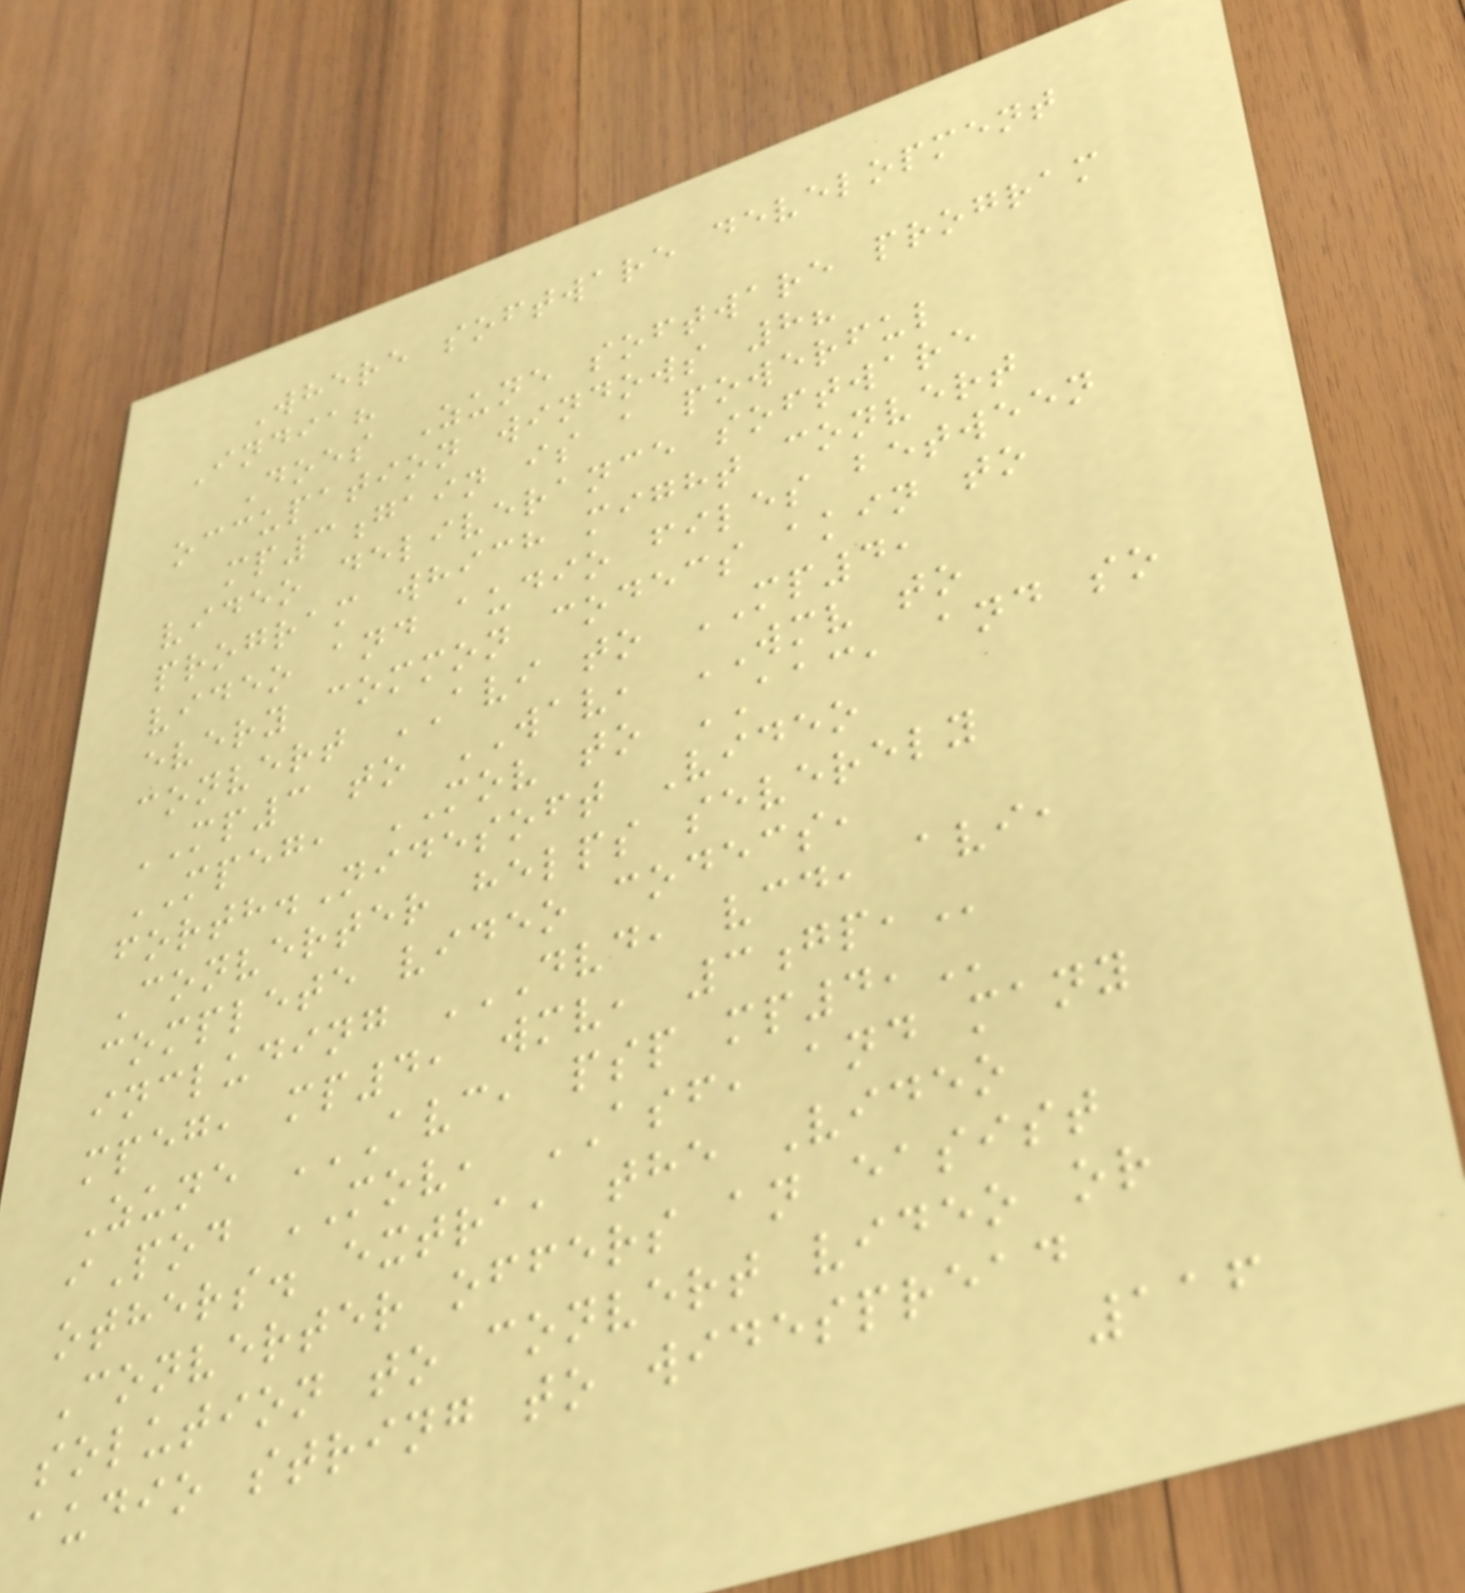Where software development
India?
Does Zune software program
occupation windows 8?
mp3gain is a powerful
video deliverance software
program which might convert
video and audio files between
every common codecs akin to
convert AVI to MP4,
MP3 to WAV, WMV to
MPEG, MOV to AAC, and so
forth.Nidesoft Video
Converter helps severely
complete video codecs,
including DVD, VCD, AVI,
MPEG, MP4, WMV, 3GP,
Zune AVC, PSP MP4,
iPod MOV, ASF, and many
others. extra, the Video
Converter offers an easist
solution to convert video or
audio string to widespread
116
